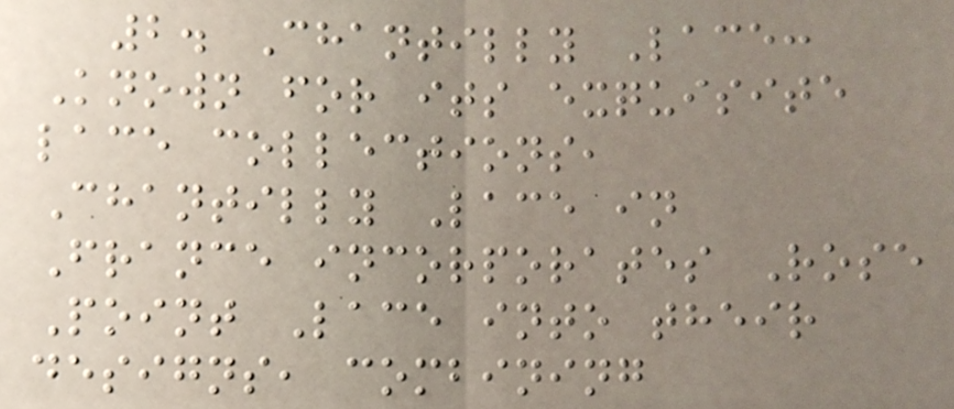2. Chantilly Lace:
Known for its exquisite
lace collections,
Chantilly Lace in
France incorporates Rose
Point Lace into their
designs, combining
